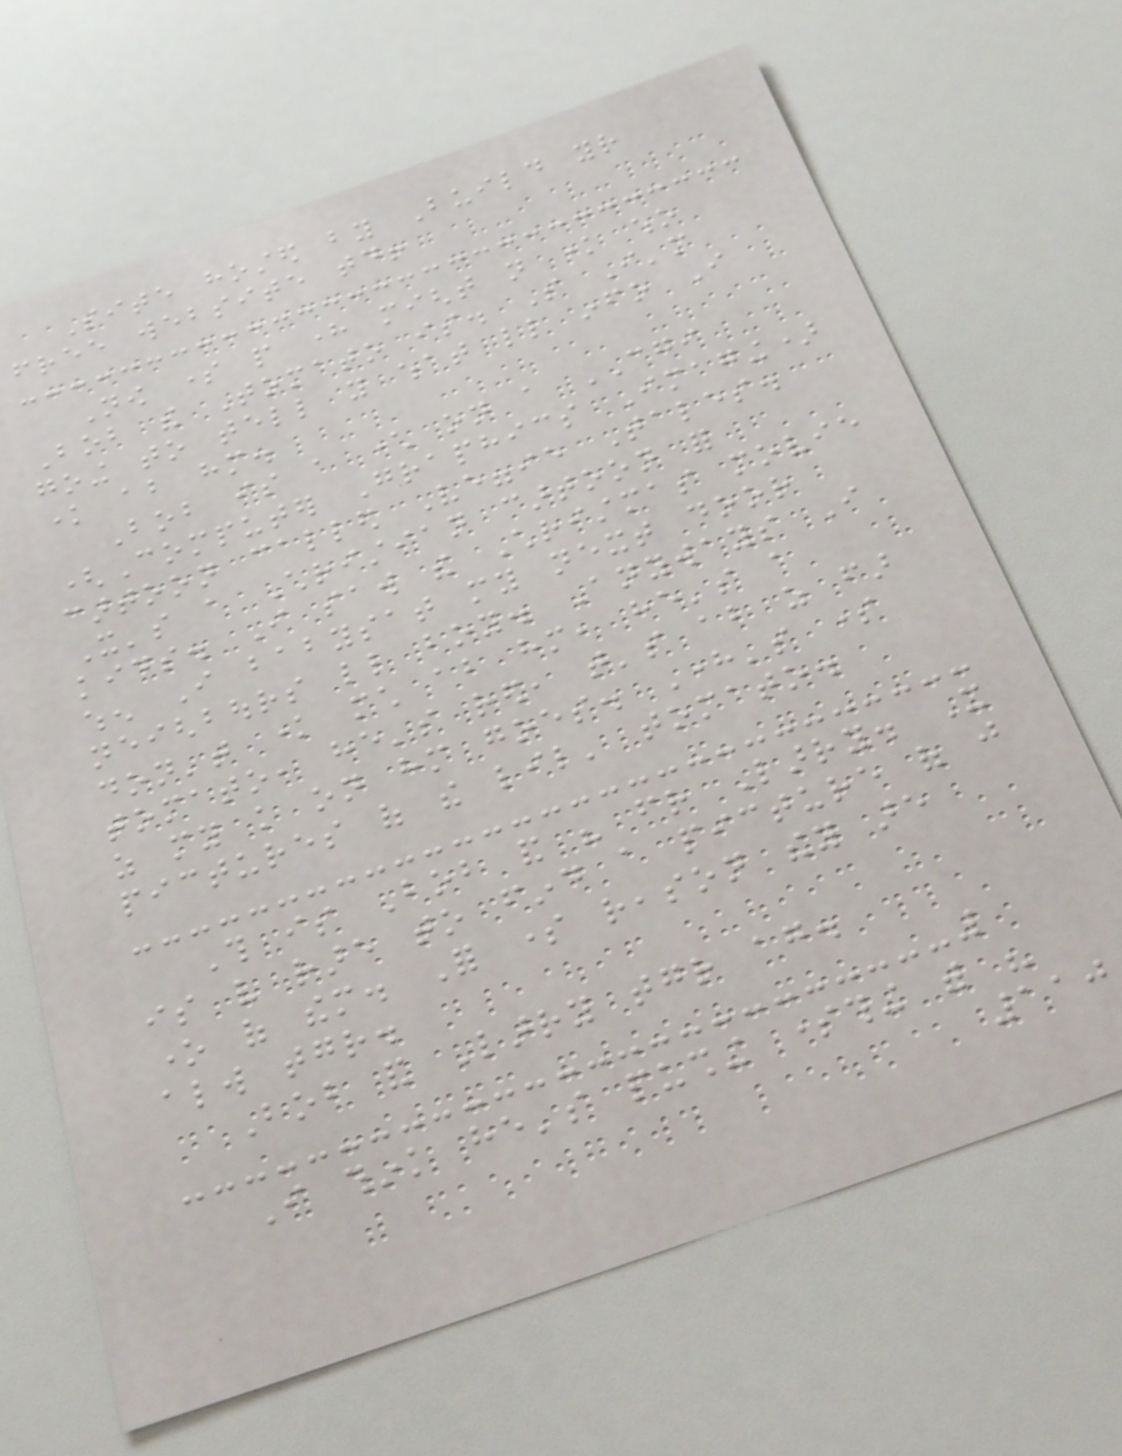Site hosted by Build your
free website today!
Now some people here might not know who
Bob the Tomato is. So I'm
going to tell you what little info I
know about him.
Bob is a character on a CGI
(Computer Graphics Imaging)
cartoon called Veggie Tales.
It's a Christian cartoon for
kids. I saw the Christmas movie
when I babysat my next door
neighbours little boy. Anyways I
don't know much about him, he's a
tomato, he's red, that's about as far
as my knowledge on him goes. Here's some
pictures of the lil' tomato.
This is Bob and his friend Larry. It
is very rare to find a picture of just
one of them. For some reason they are
always together.
Bob and Larry together again.
I think he's pushing something with his
110
